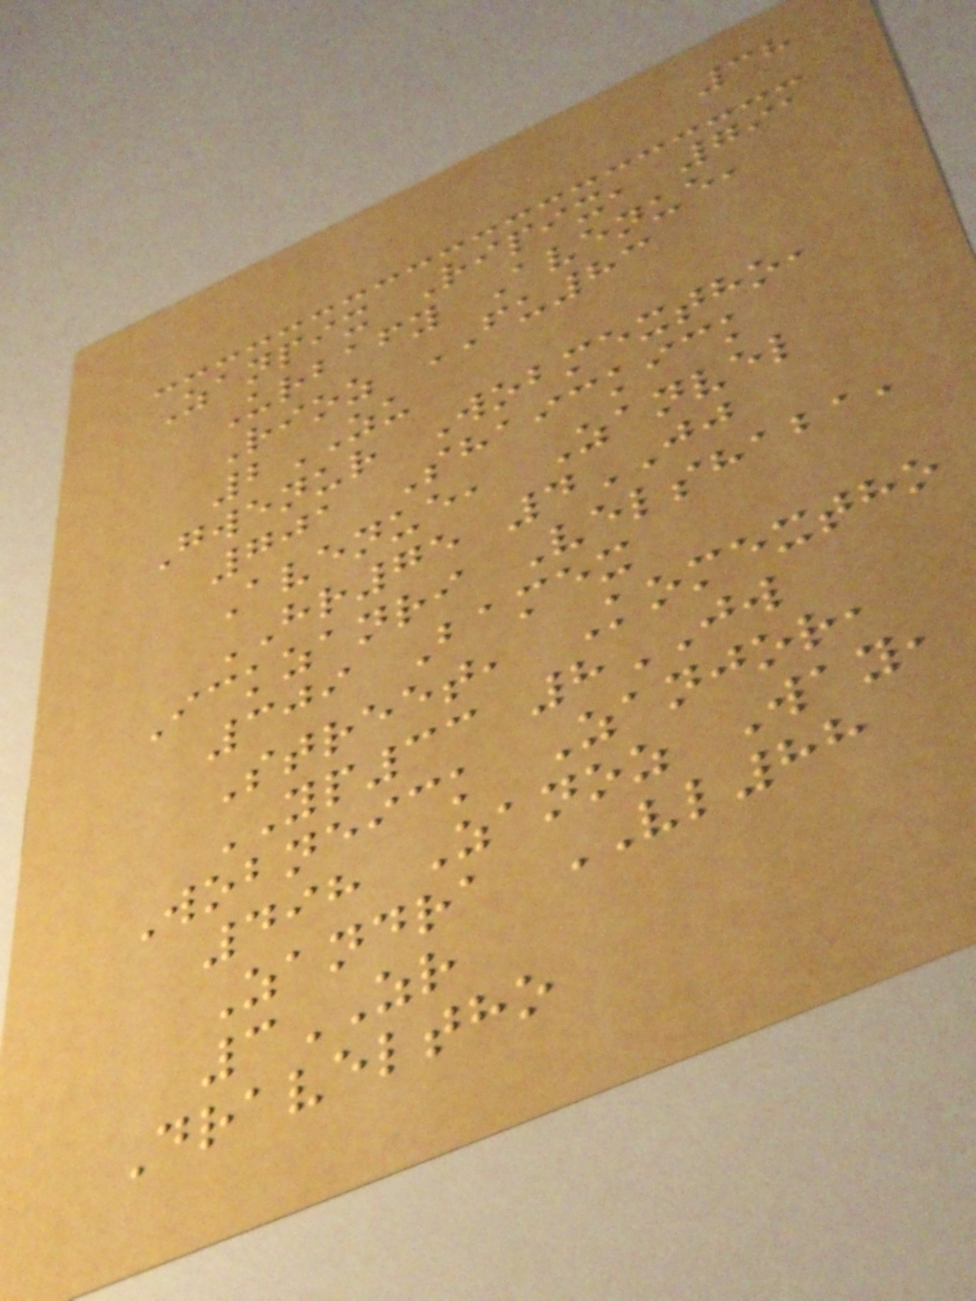38
Zanpix Ripix, 791
Urbafy Avenue,
Rioz FU83
2ZU
Gwenur Wobmextho,
701 Shaickick
Avenue, Zanvel
HR75 4JJ
Ickzanri Velshaba,
309 Bamex
Street, Komextho
YP33 8JW
Wobneick Zanjor,
498 Zanoz Way,
Zandra VL88
3ZR
Draveltho
